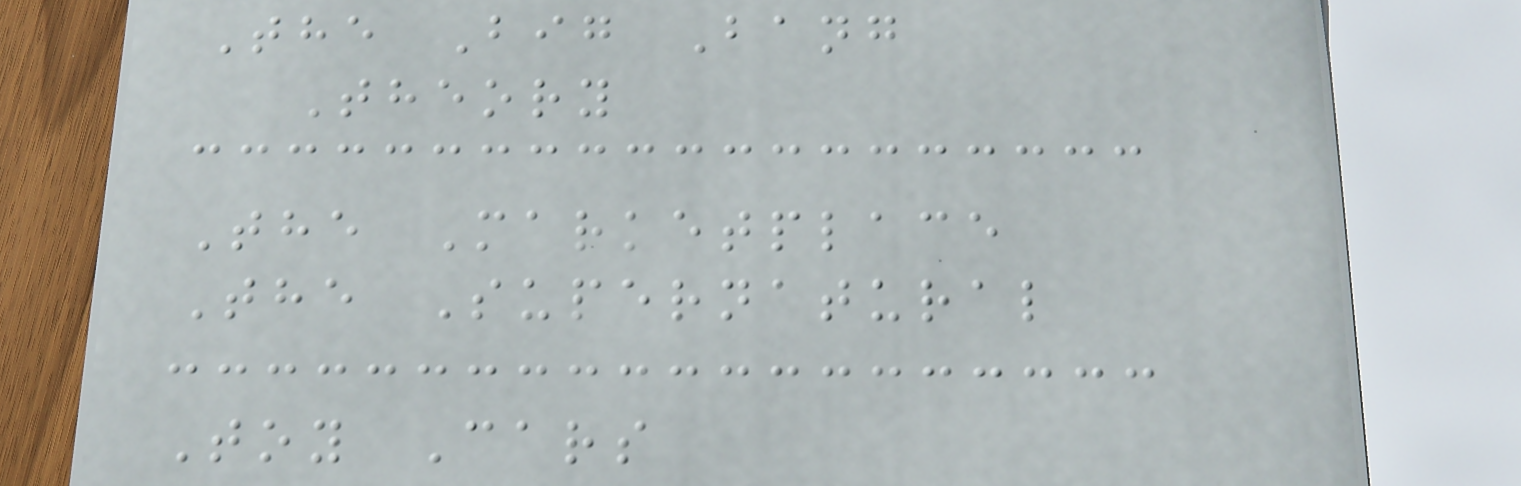The Big Bang
Theory
The Marketplace
The Supernatural
Toy Cars
